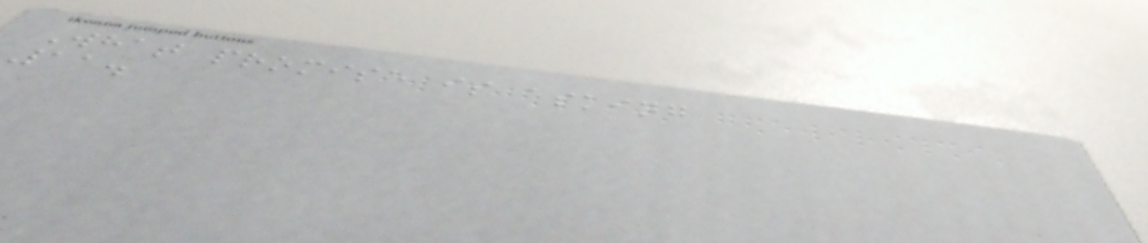What promise is asking
11.
